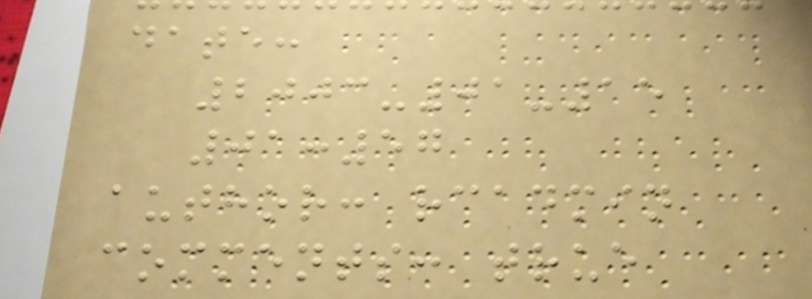date:
2003-01-15
01:57
author: rcadmin
comments: true
